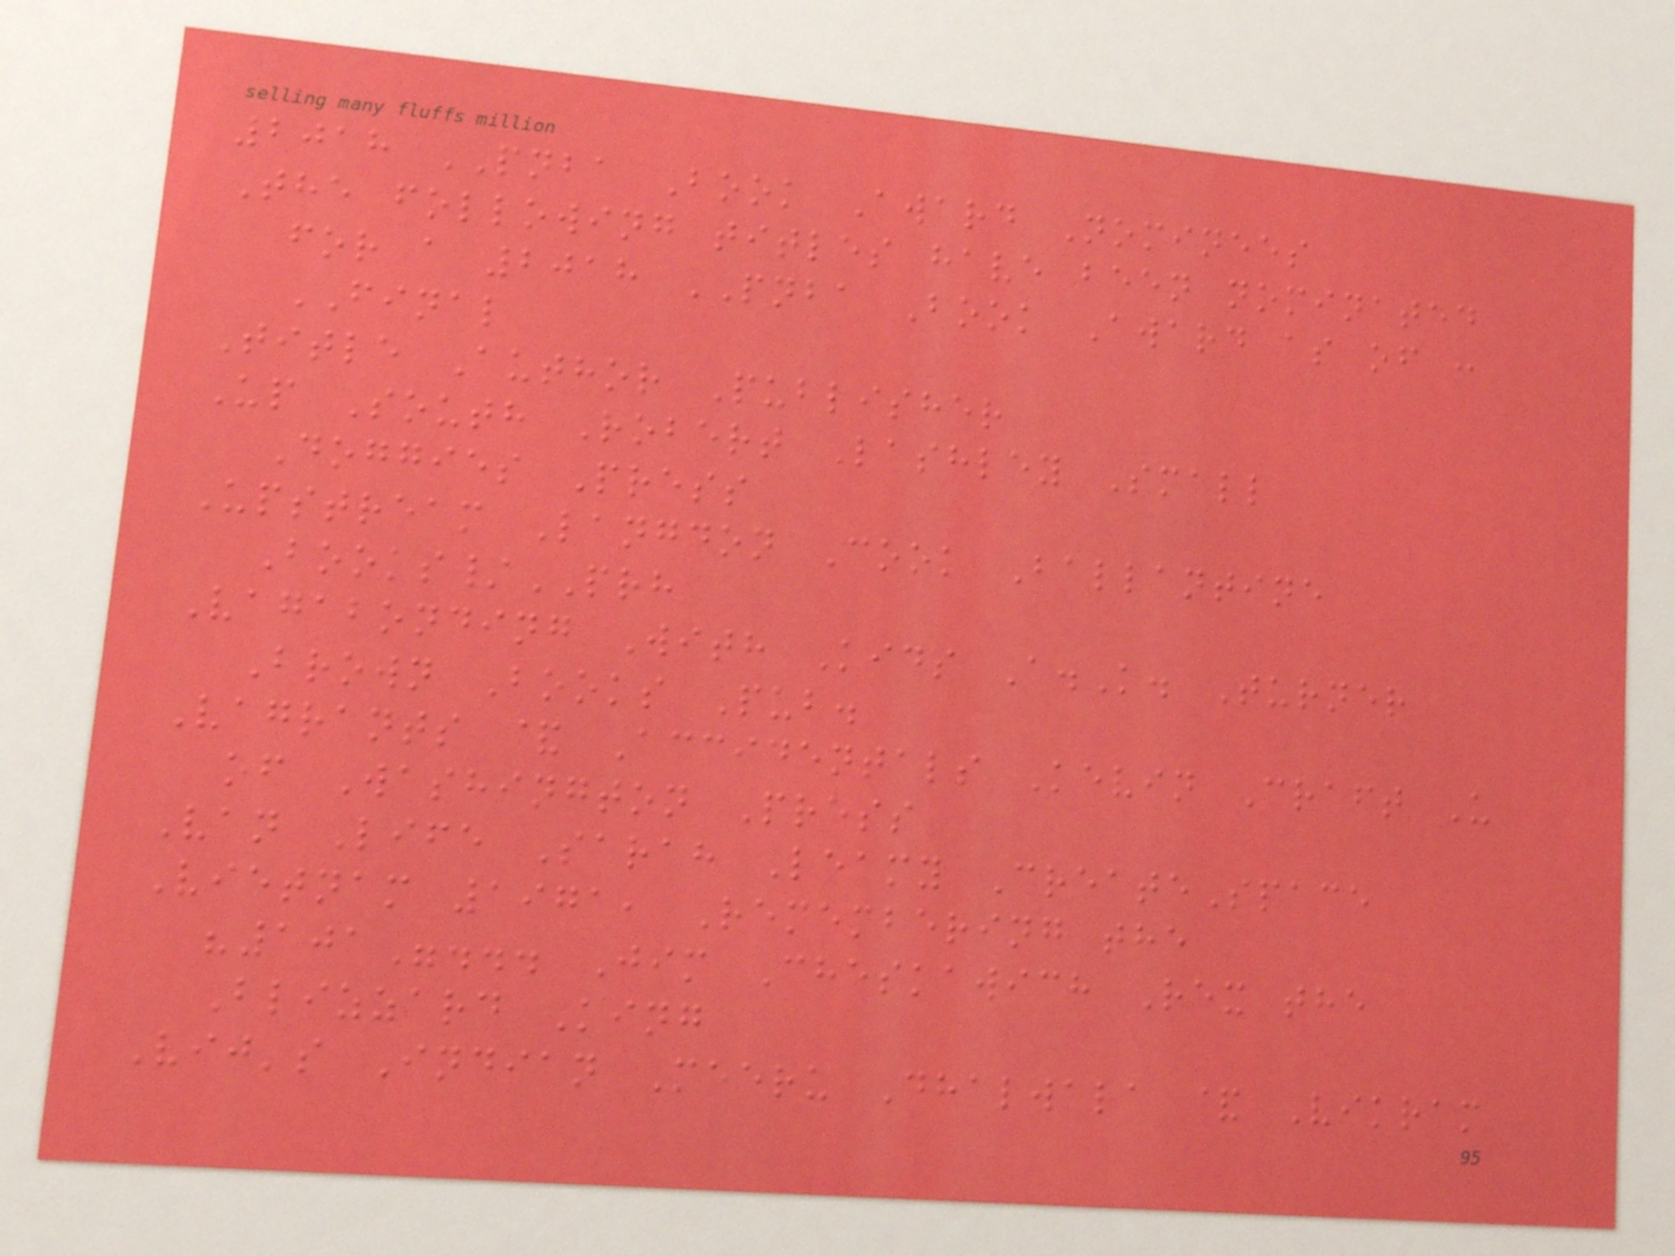2018 PNBA Book Award Nominees
The following titles have been nominated
for a 2018 PNBA Book Award as of :
FINAL
Title Author Publisher
Up South Robert Lashley Small
Doggies Press
Upstream Langdon Cook Ballantine
Books/PRH
Vagabonding With Kids A.K. Turner
Brown Books Pub.
Vagrants & Accidentals Kevin Craft U
of Washington Press
Van Life Sarah Leamy CreateSpace
Vietnam 1971, Remembering the
"101"... Jim Cheskawich Rex the
Blizzard King
Vij's Indian Meeru Dhalwala & Vikram
